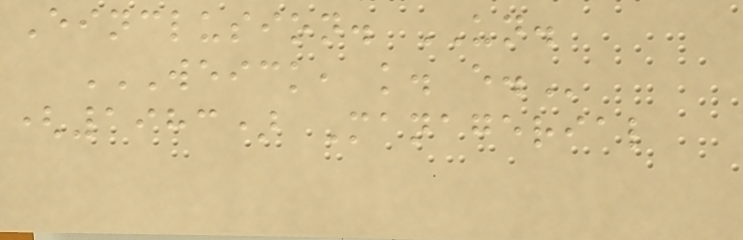Einclusion. UN.
WEICK, K. E.
(1983) Managerial
